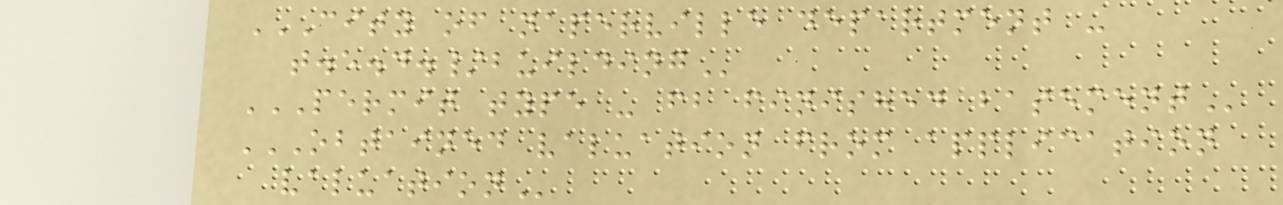CITY OF NAPERVILLE DEPARTMENT -
T.E.D./BUILDING
PERMIT TYPE - FB FINISHED BASEMENT
OBTAINED VALUATION FROM APPLICATION
VALUATION
